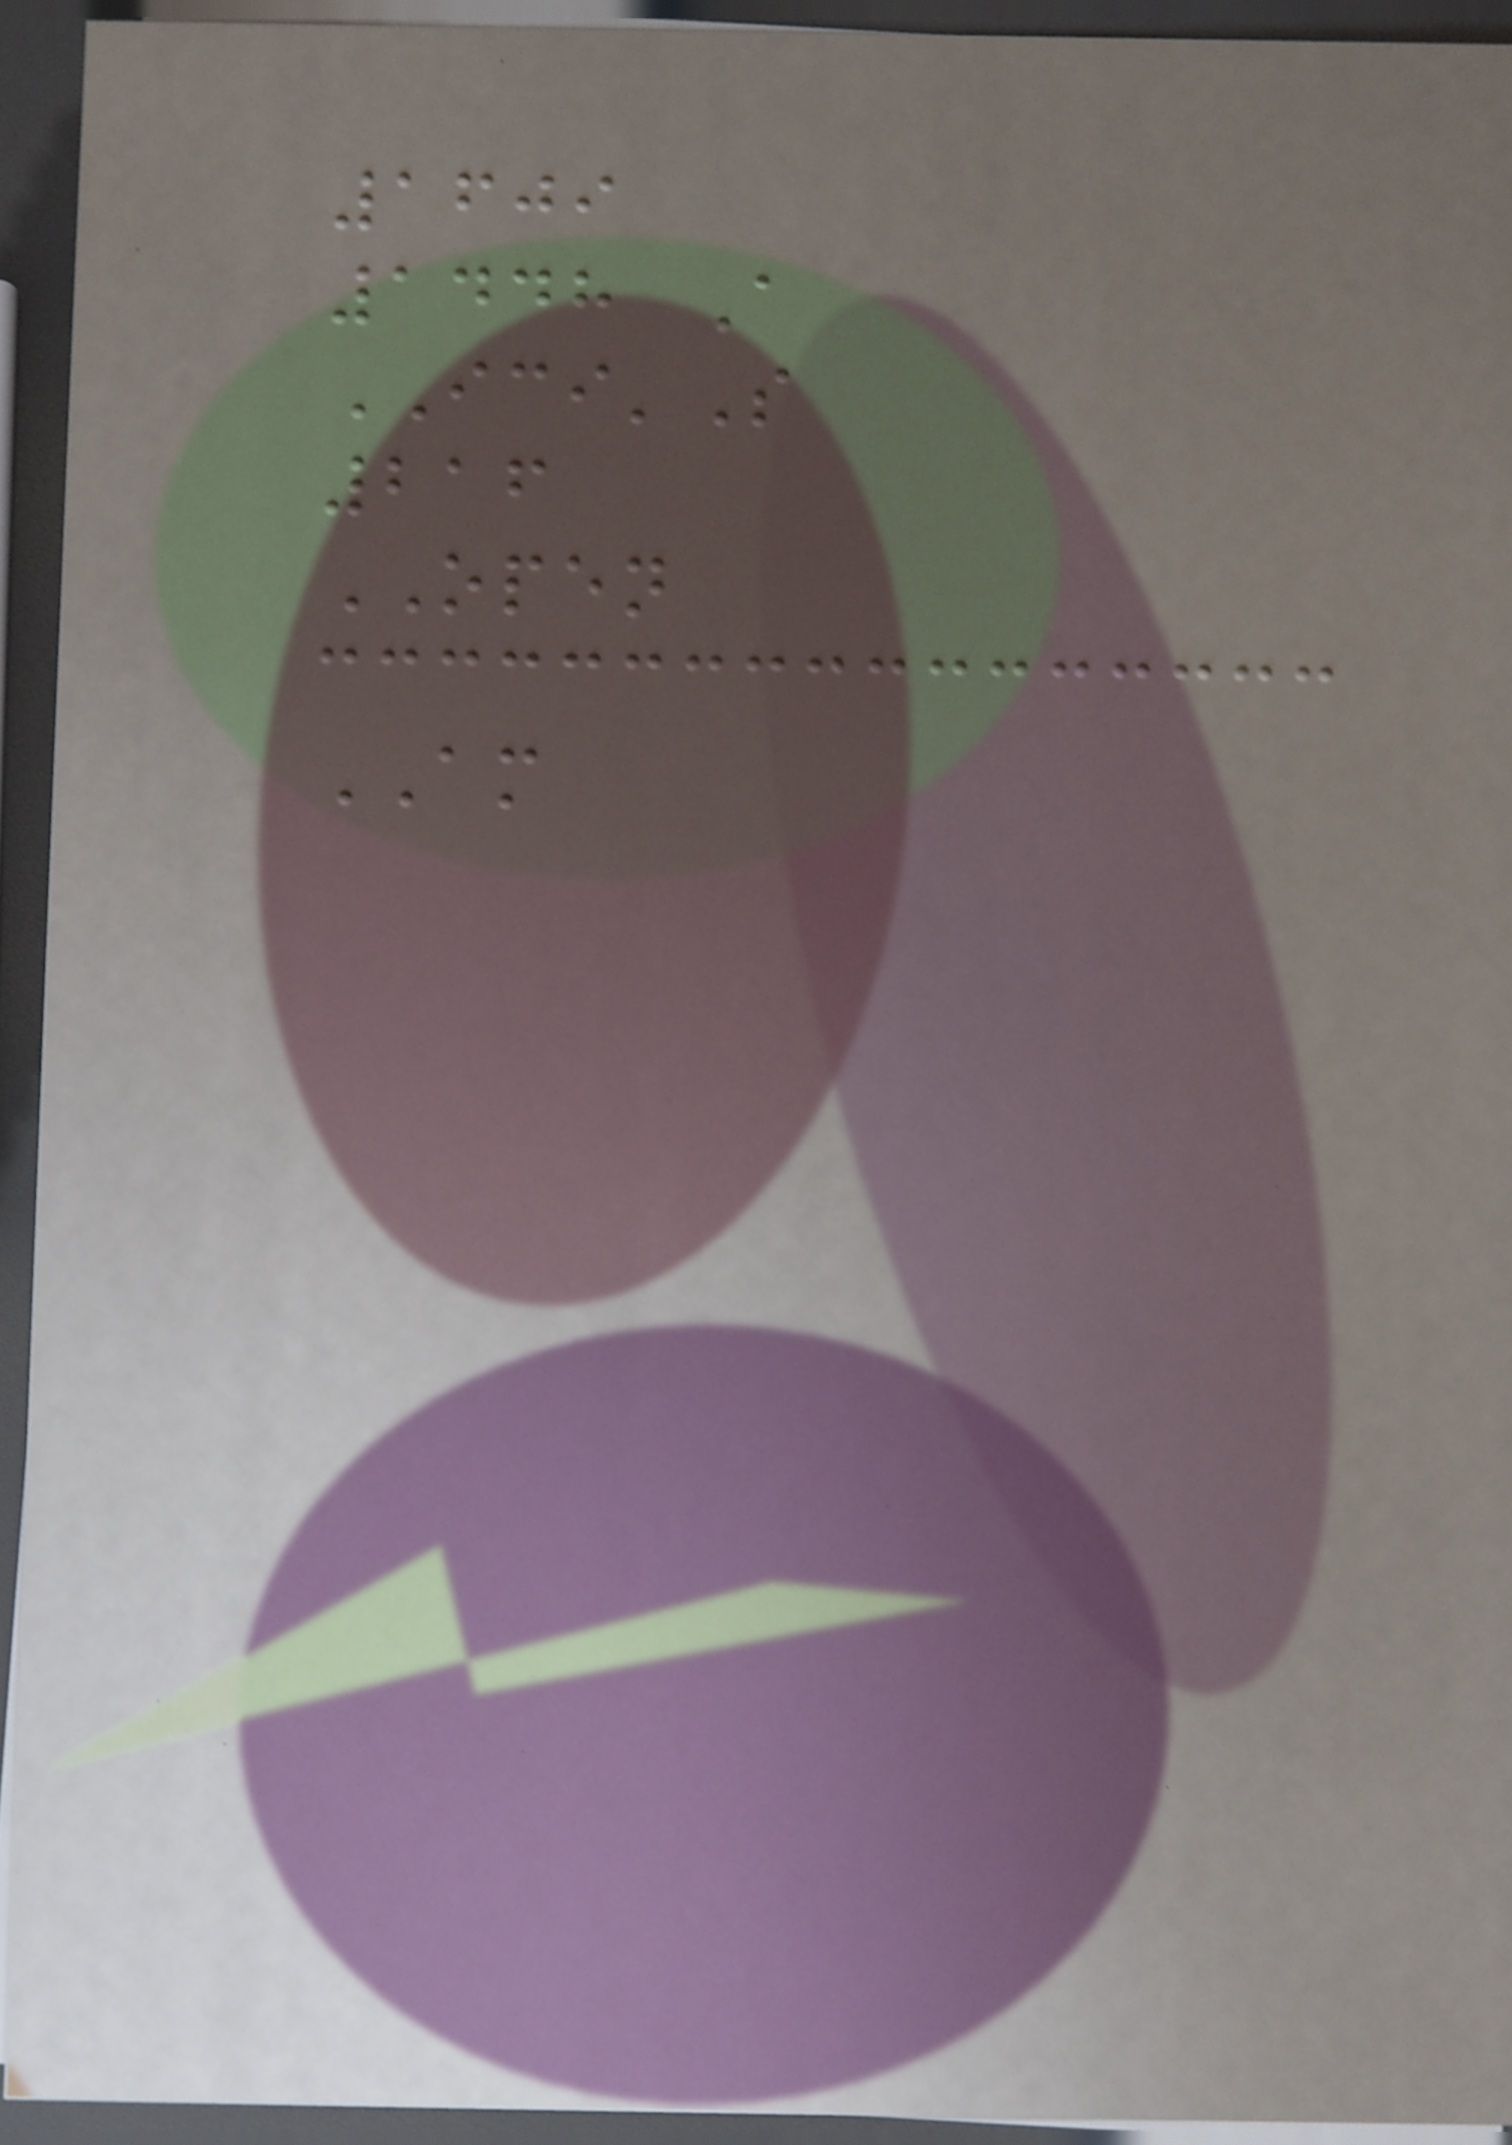1609
1448 A
ICI'S
216
OPEN
AM
